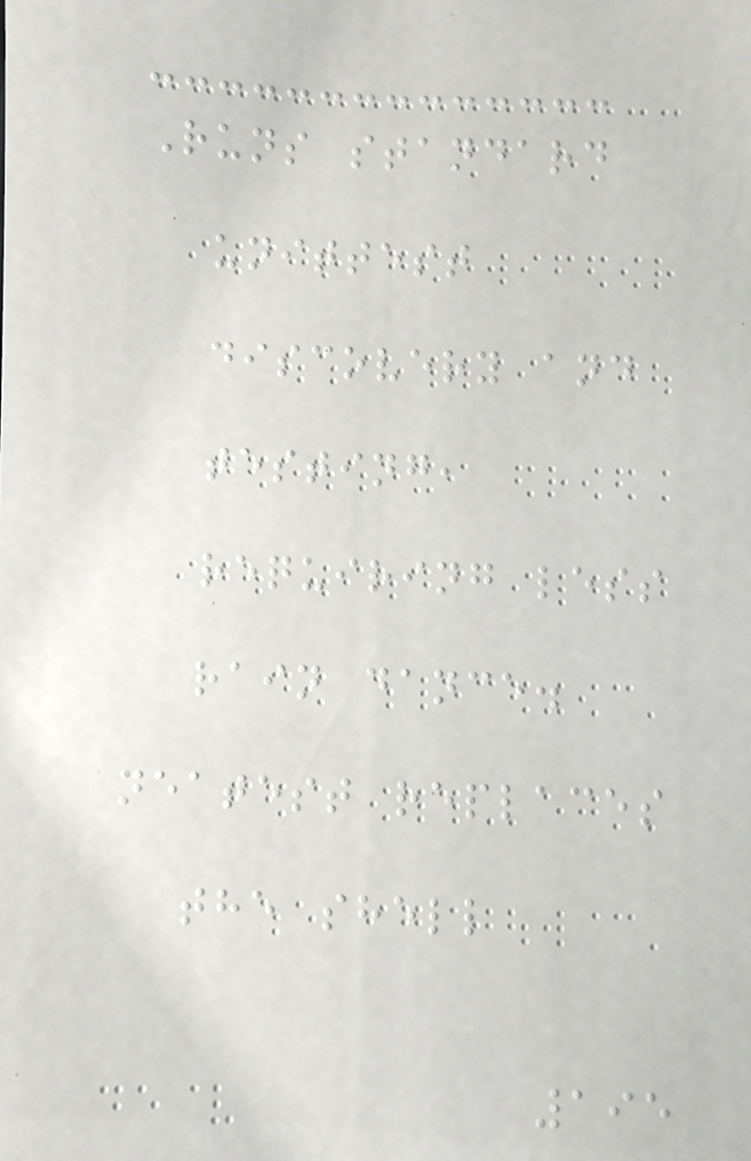Runs standard
unittest
discovery and
testing,
requiring less
rain dance.
neatest replaces
the shell
195
